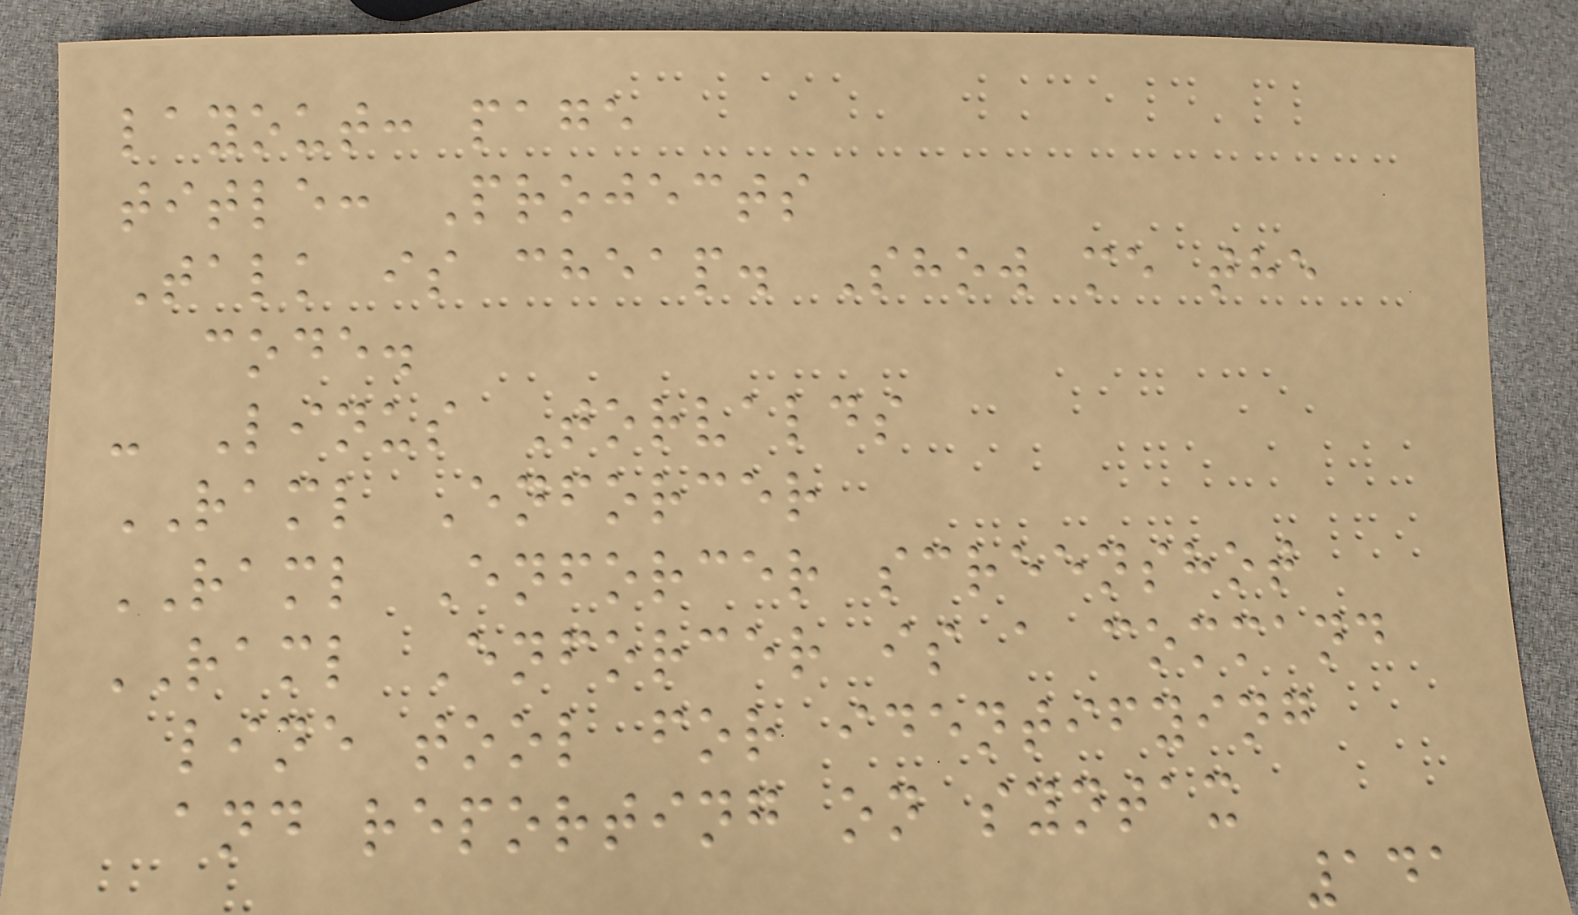layout: page
title: Projects
Talk is cheap. Show me the
code.
- Linus Torvalds
RAML Enforcer
RAML Enforcer screenshot
RAML Enforcer is a command
line tool for identifying
and reporting on syntax
141
